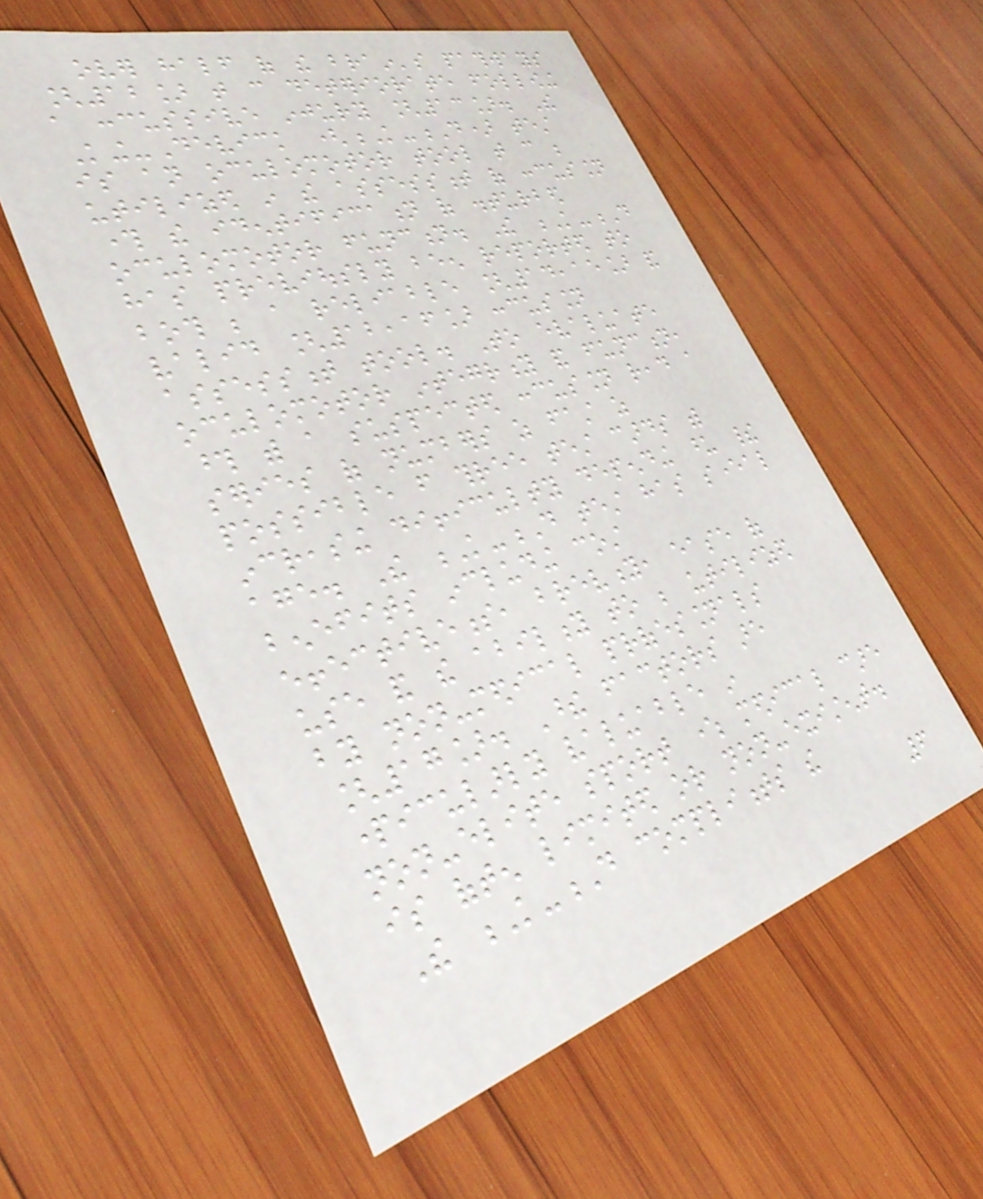over half of the brain's pathways
[12] that can deteriorate following
a concussive injury [13]. The
King-Devick (K-D) test
is an oculomotor tool that can be
utilized in the assessment of concussion
through the identification of disturbed
oculomotor function. The K-D
has previously been reported to
both be a reliable [14,15] and
valid [12,16] concussion
assessment tool. To evaluate
oculomotor integrity and function,
those with a suspected concussion read a
series of numbers as fast as
possible from three test cards with
increasing difficulty depending upon their
age. The K-D test has several
benefits including cost
effectiveness, brevity, ease of
use and the ability to be utilized
by non-medical professionals
[17]. These factors are
particularly valuable in
non-elite sport where medical care
is often limited or non-existent.
The K-D compliments the
6
